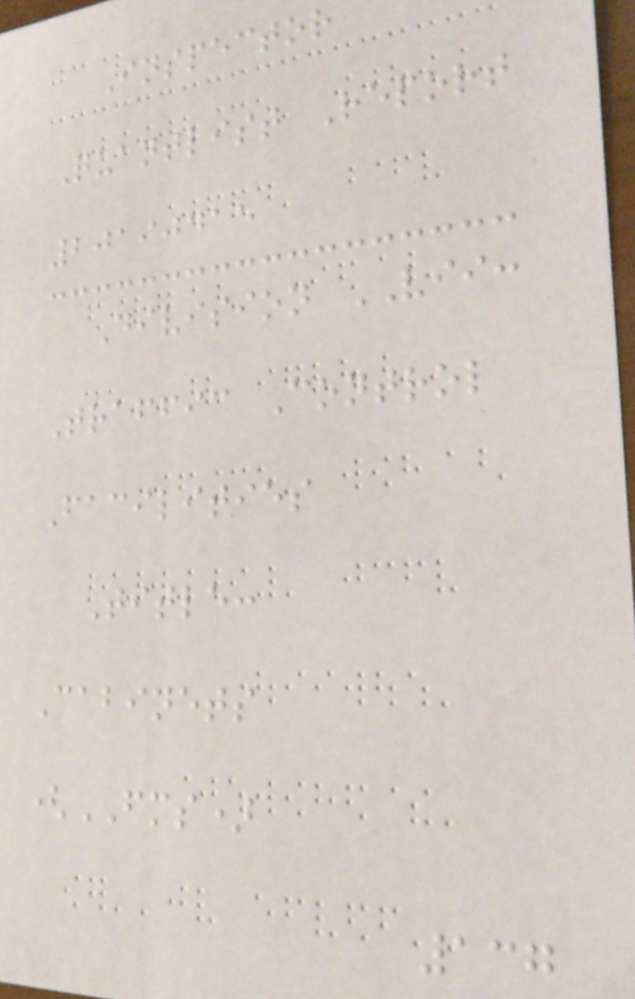Inspector
Quantlist Report
20190415
Division VII:
Traffic Control
Facilities
Title:
Cabinets
(FMS)
137
